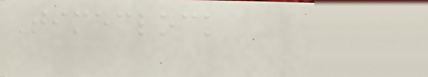Timeclock
